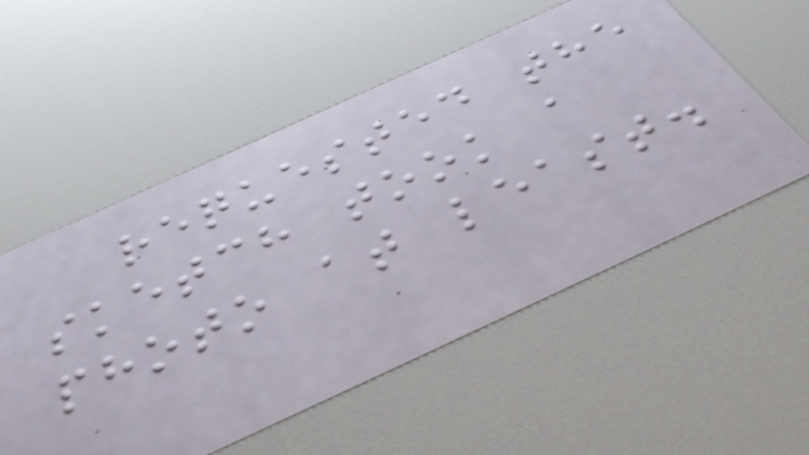requested the
sketch took a
photo at least.
